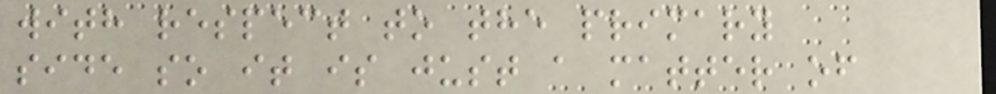with respect to the primary
side so it is just a matter of
